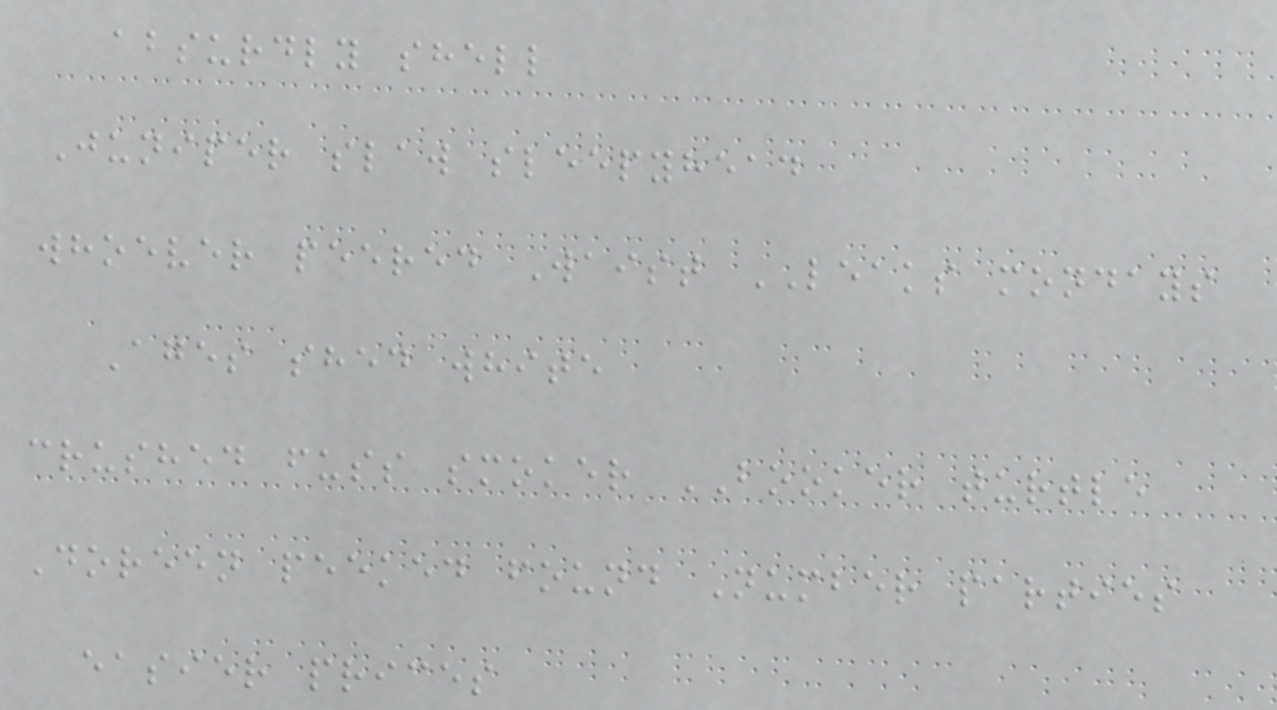absurdly shell
Juniper slaw sleepyhead
whoever peered Waist LEAKS mondays
Ages shed white
crushed fuss smoker BOOKER turtle
Doreen peeked found Number parties
easier prices
